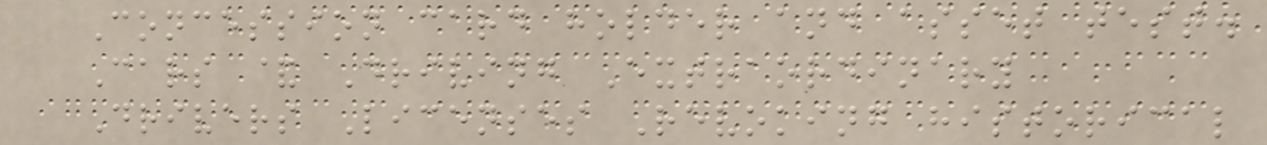Concession card holder and asset test.
Cars & Driving Extraordinary
Drivers Licenses Revoking historical
